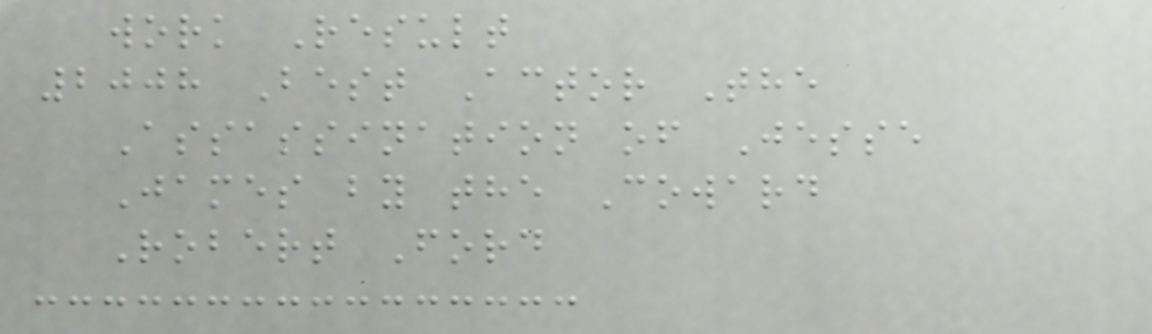work Result
2008 Best Actor The
Assassination of Jesse
James by the Coward
Robert Ford
